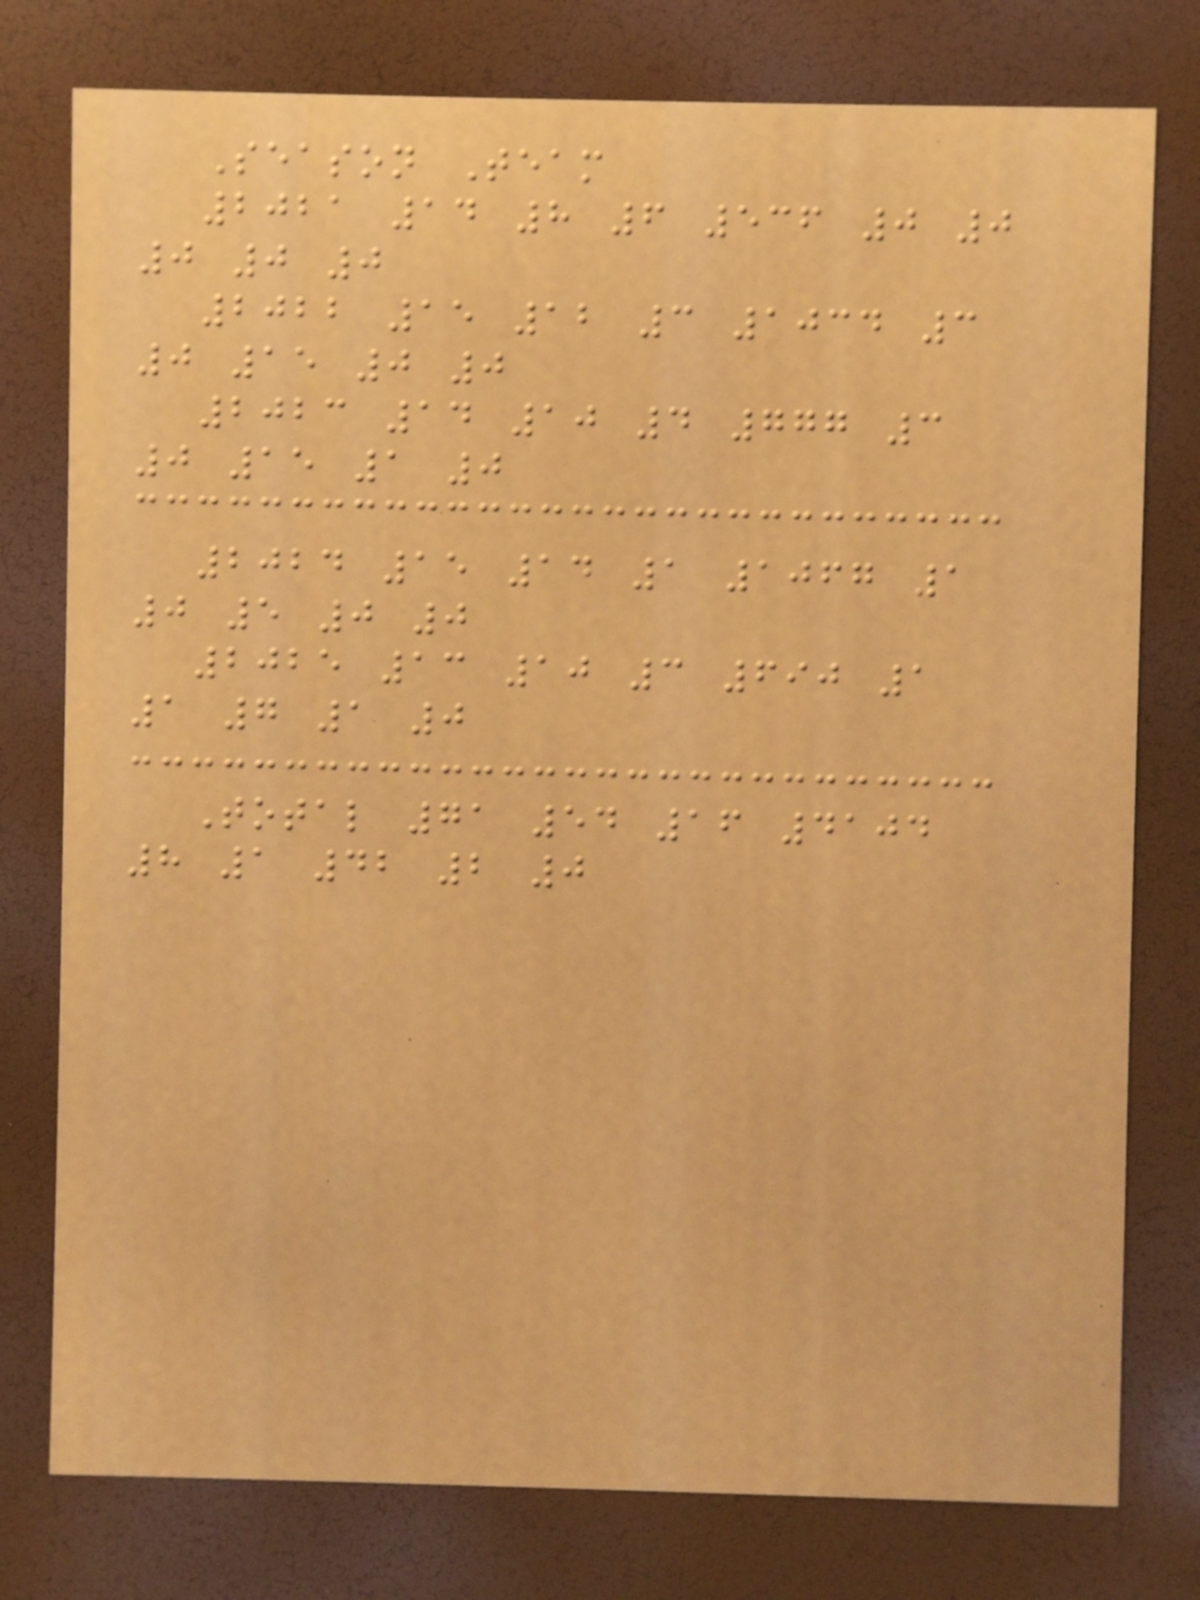Season Team
2021 14 8 6 536 0 0
0 0 0
2022 15 12 3 1034 3
0 15 0 0
2023 14 10 4 777 3
0 15 1 0
2024 15 14 1 1067 1
0 5 0 0
2025 13 10 3 690 1
1 7 1 0
Total 71 54 16 4104
8 1 42 2 0
